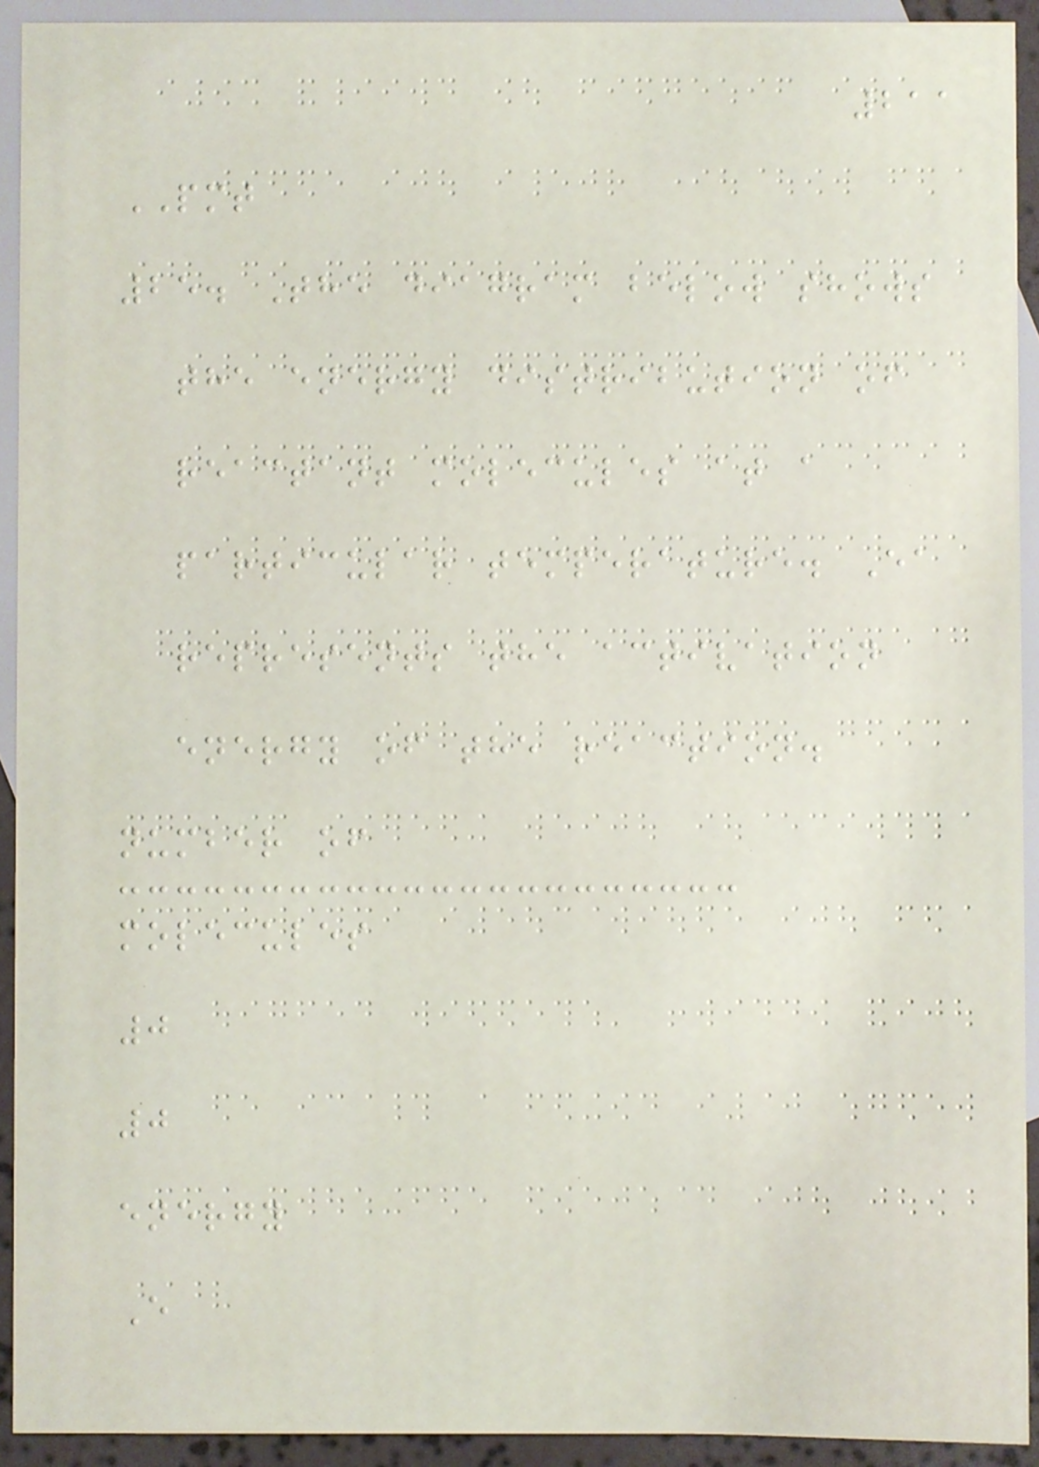211
PMT
25. The diagram below shows
the energy distribution of
reactant molecules at a
particular temperature. Ea
represents the activation
energy of the reaction.
number of
molecules
0
0
energy
E
